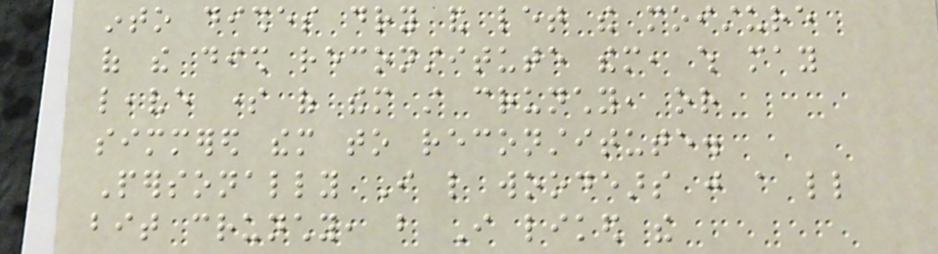into dishes dry and let the moisture
of the dish reconstitute them, which may
leave some of them still crunchy, or
simmered them to reconstitute.
Personally I like woodears just a little
bit crunchy, but I liked the
